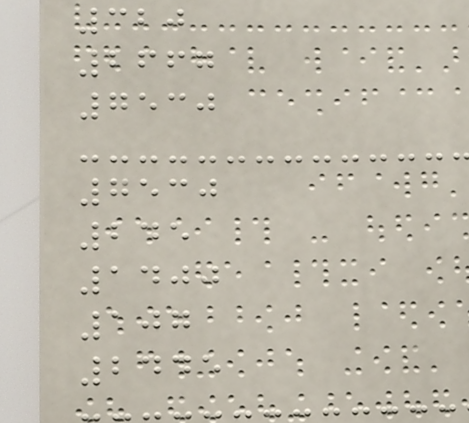320
2667
7530
7530
245
1400
107
2445
